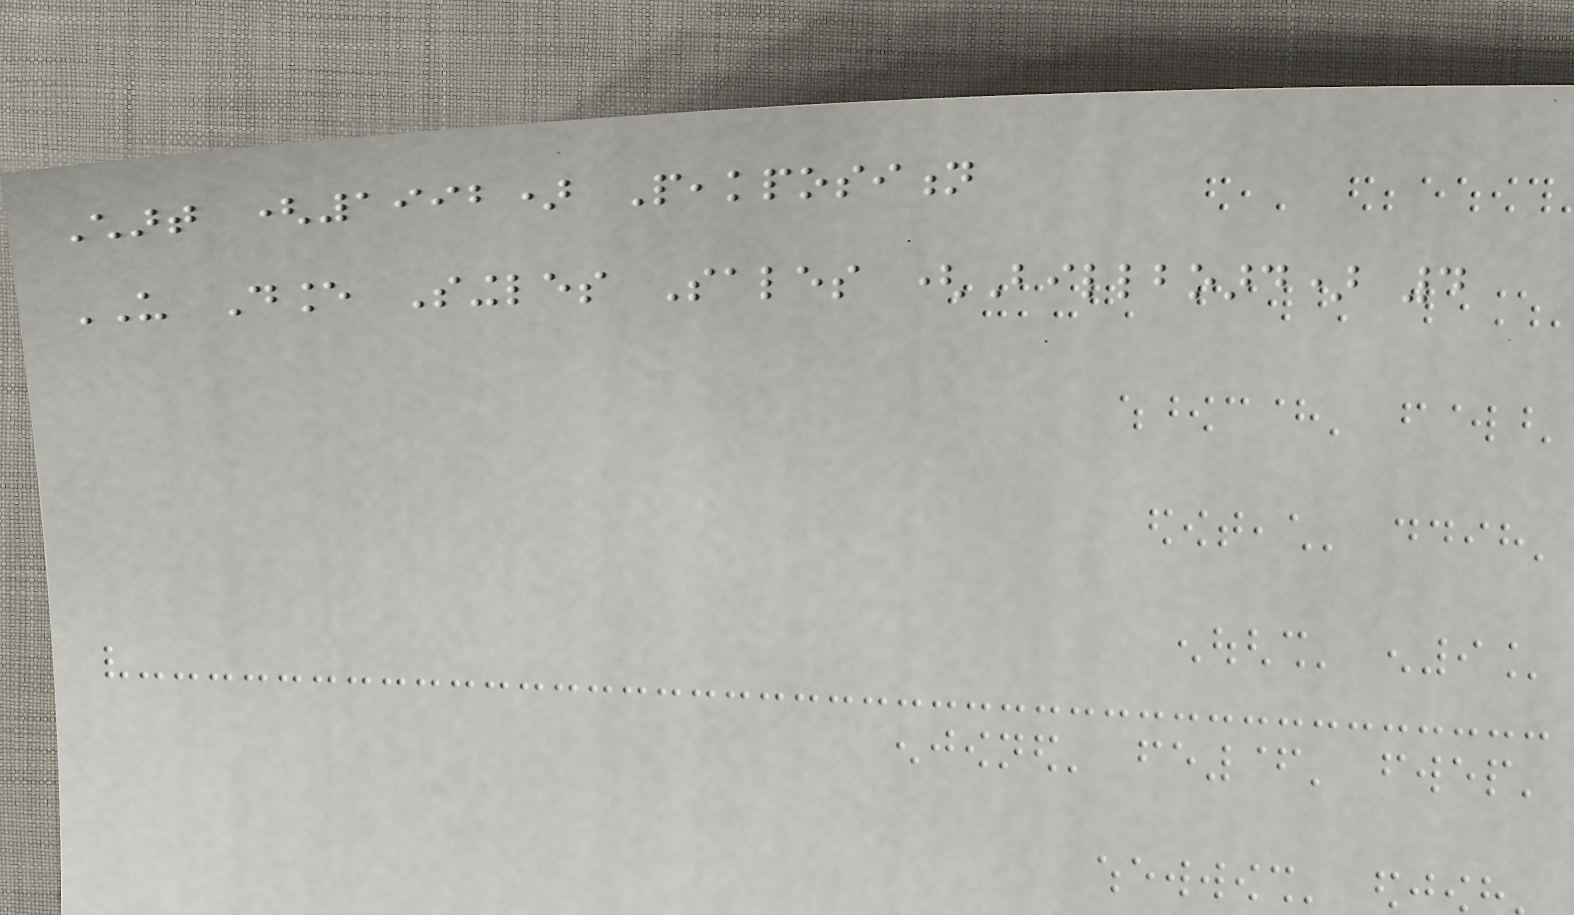Chart (1992) Peakposition
US Dance Singles Sales (Billboard) 4
